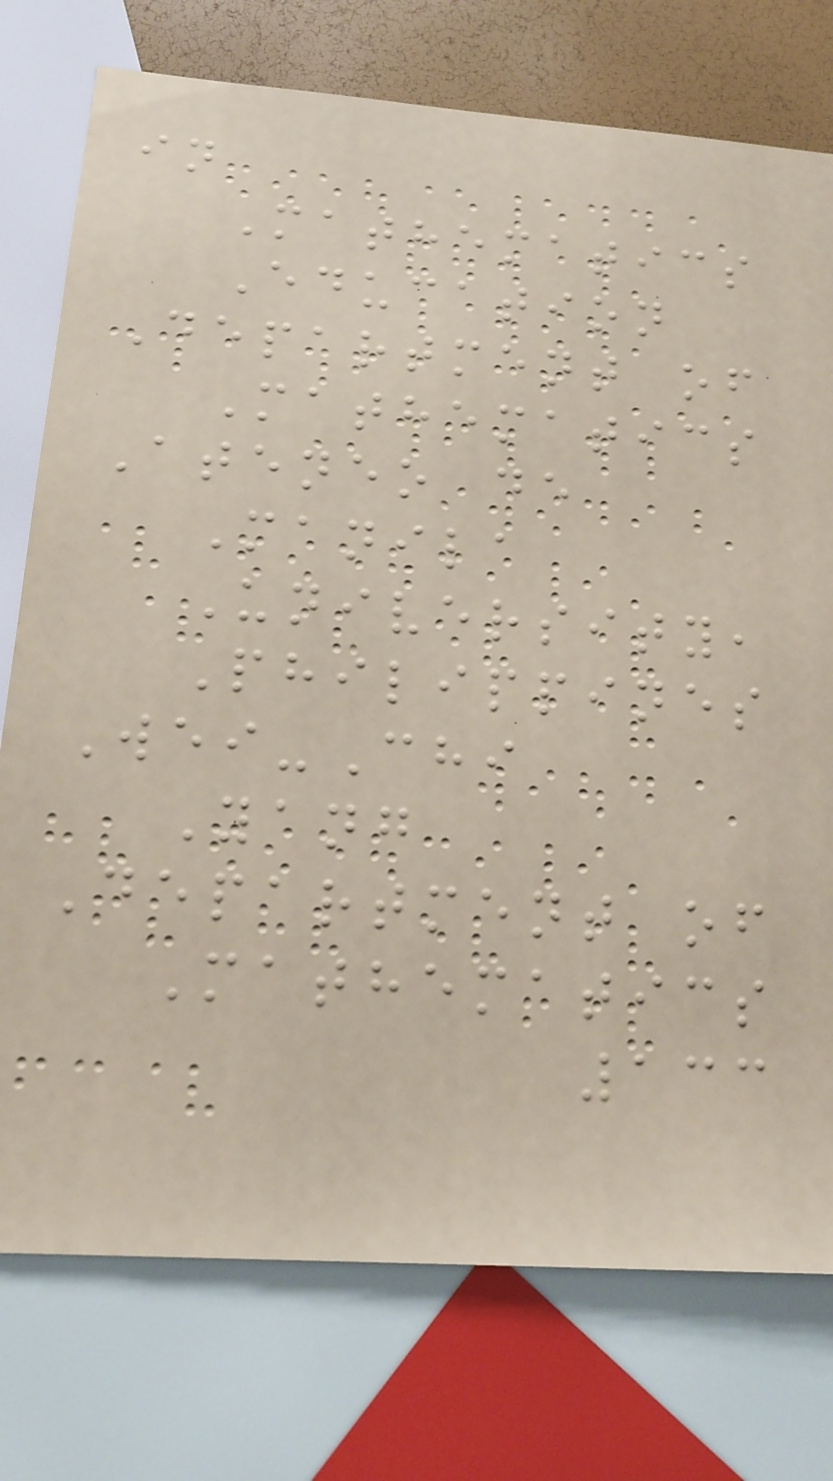in
Mathematics
Education
Department of
Mathematics
Ateneo de
Manila
University,
Philippines
Wei-Chi
Yang
Department of
Mathematics
133
